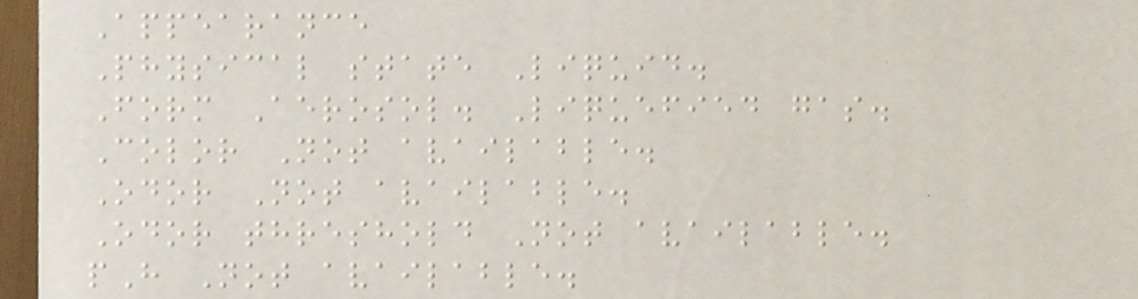Appearance
Physical state Liquid.
Form Aerosol. Liquefied gas.
Color Not available.
Odor Not available.
Odor threshold Not available.
pH Not available.
